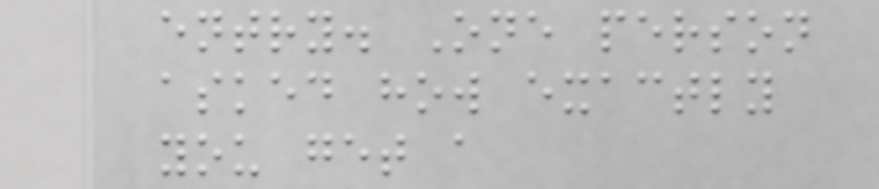entry. One person
asked how exactly
you get a
